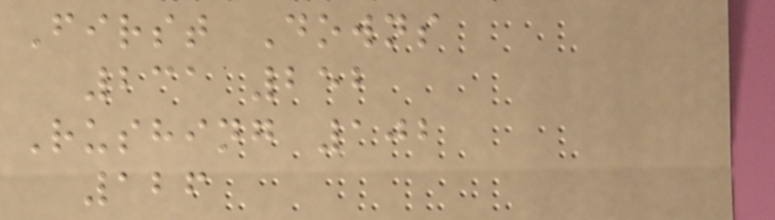First Downs
231 252
Rushing 102
126
